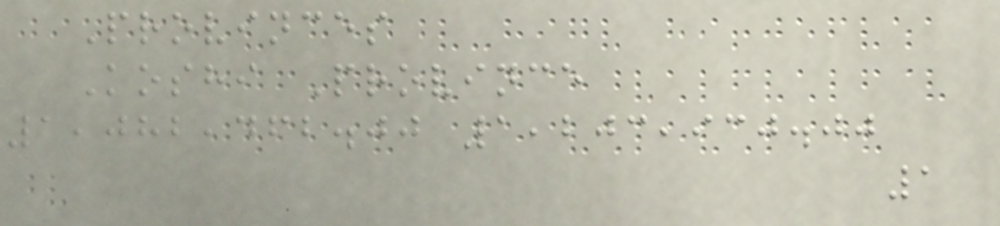Provinces
Koshi Province
1,082,462.00 1,203,930.00
1
